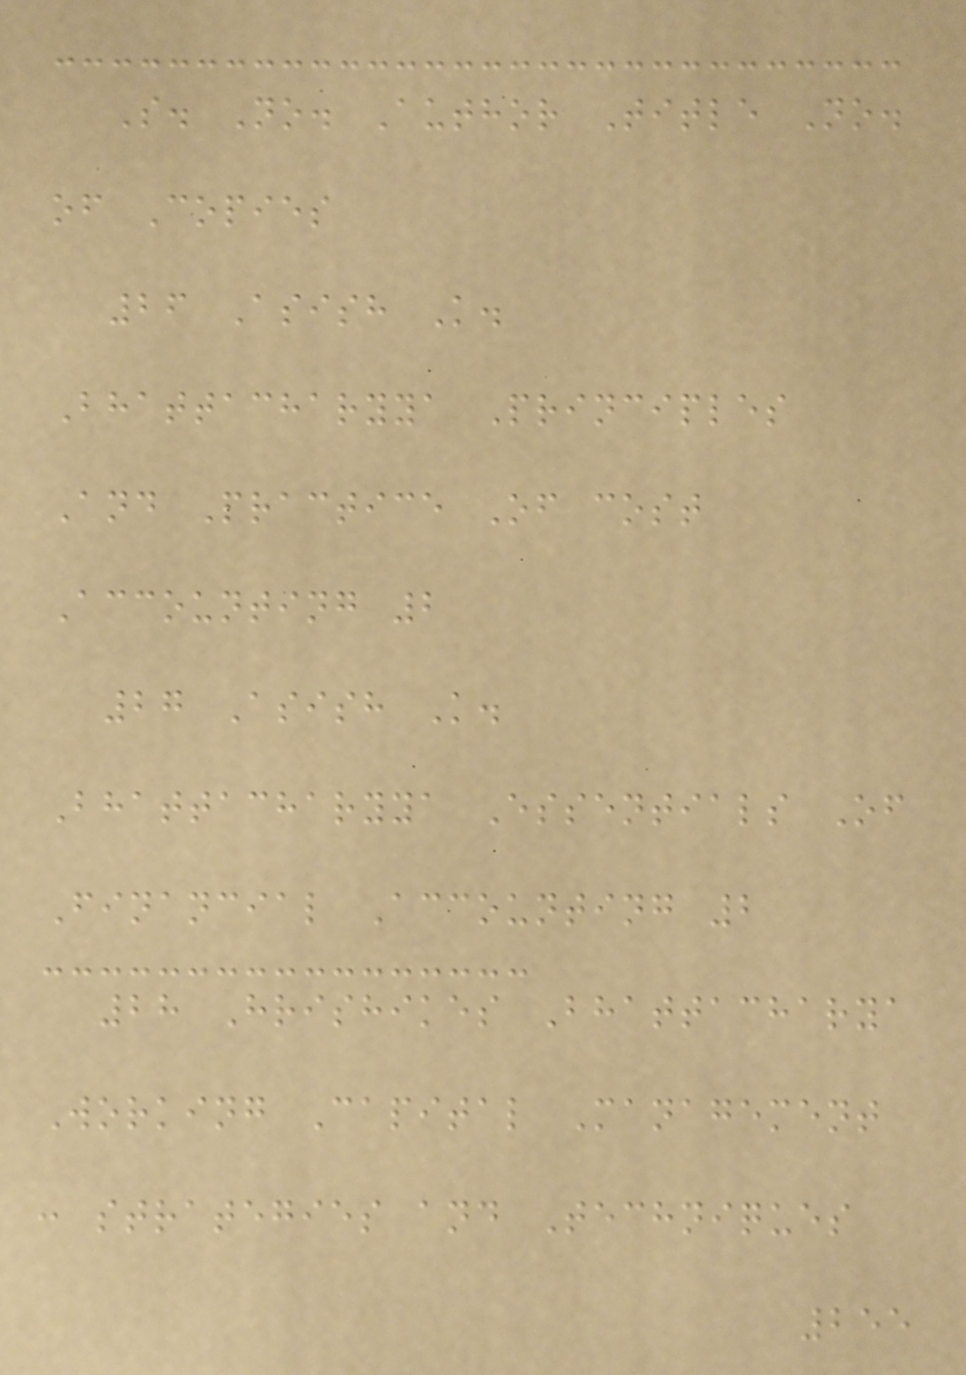S. No. Author Title No.
of Copies
26 Asish K.
Bhattacharyya Principles
And Practice Of cost
Accounting 2
27 Asish K.
Bhattacharyya Essentials Of
Financial Accounting 2
28 Hrishikes Bhattacharya
Working Capital Management
: strategies and Techniques
255
